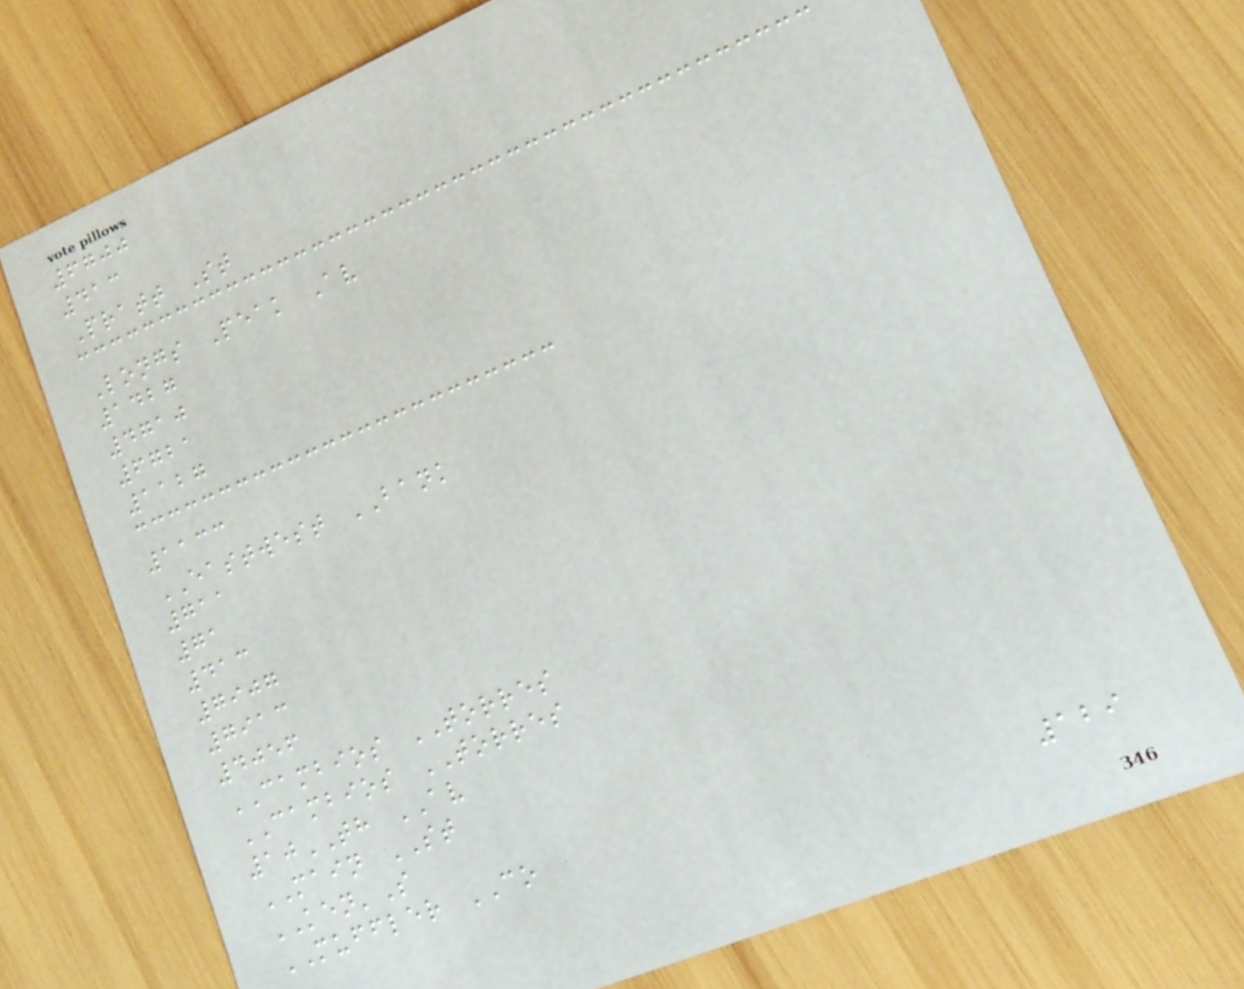6700
413
Pratt St
Longs Peak Av
1427
4710
6721
1127
1133
EASTWEST BANK
711
71
413
7907
7913
4056
CAMBIOS TORRES
CAMBIOS TORRES
10TH AV
MAIN ST
KEN'S
MUFFLER CO
129
